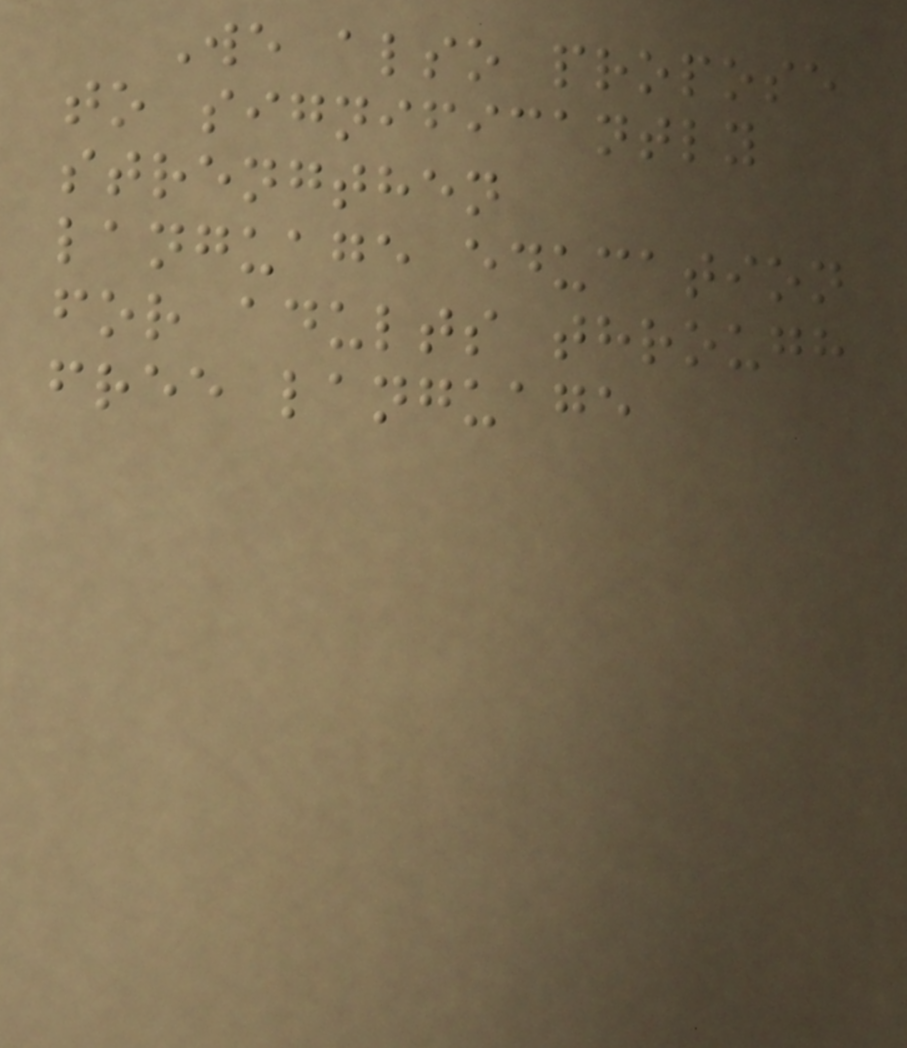We also propose
to significantly
strengthen
language education
for adults through
free language
